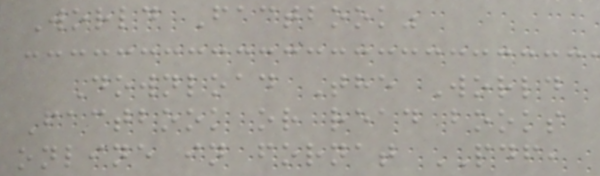World Factbook"
Download The World
Factbook or read books
online in fornat PDF,
